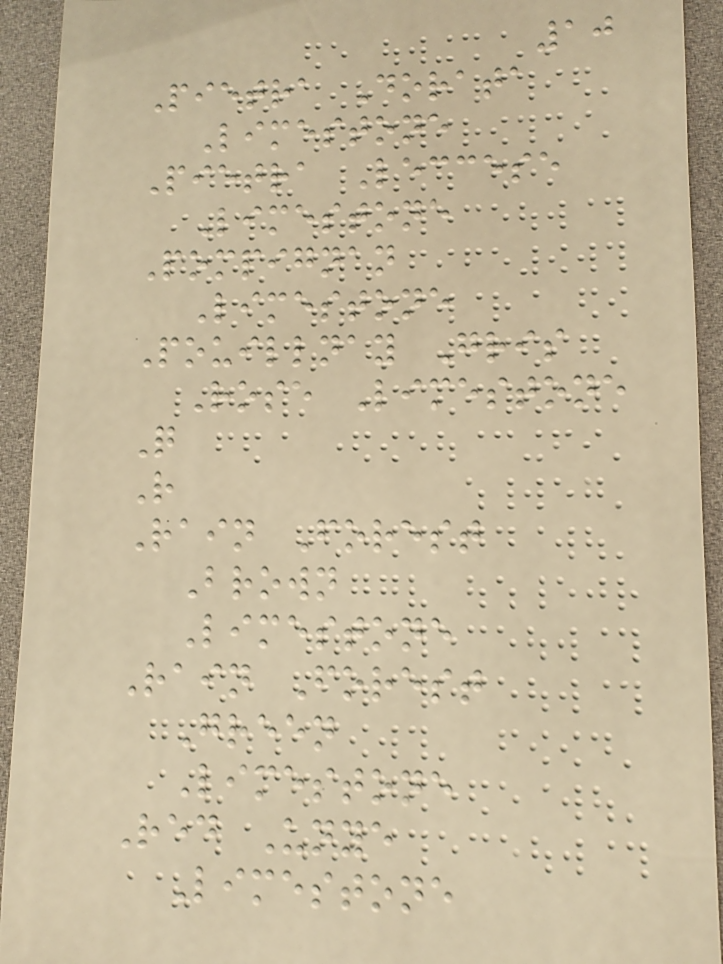10
Pietra Dorata
Limestone
Pietra Leccese
Limestone
Pompignan
Limestone
Pouillnay Gris
Rose Limestone
Q
R
Rain Forest
Brown
Limestone
Rain Forest
Green
Limestone
Red Unye
Limestone
